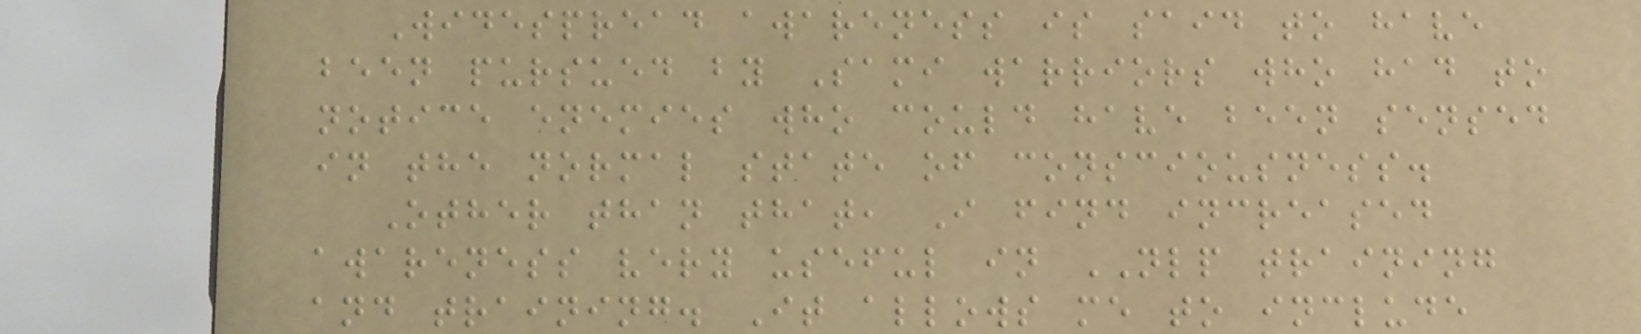Widespread awareness is said to have
been pursued by Sami warriors who had to
notice enemies who could have been sensed
in the normal state of consciousness.
Other than that, I find increased
awareness very useful in NLP training
and training. It allows me to include
